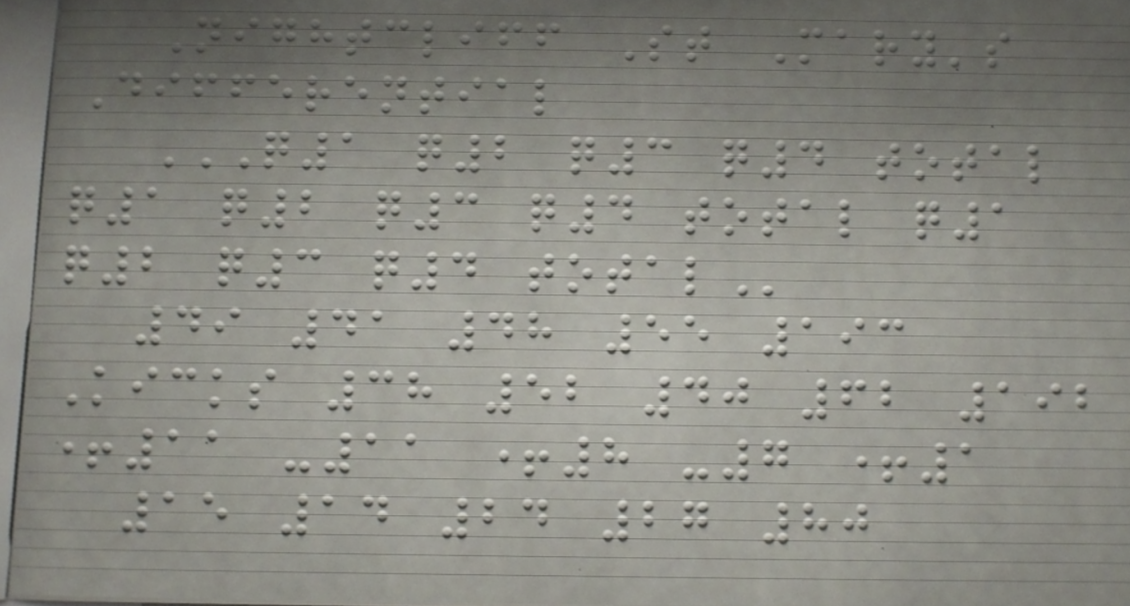Nightcliff St Mary's
Differential
Q1 Q2 Q3 Q4 TOTAL
Q1 Q2 Q3 Q4 TOTAL Q1
Q2 Q3 Q4 TOTAL
49 41 48 55 193
Kicks 38 52 40 62 192
+11 -11 +8 -7 +1
15 14 24 27 80
